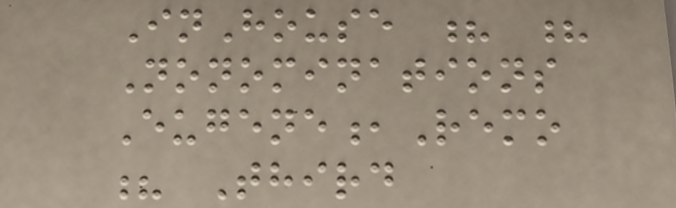InHouse ? ?
Nonominations
Eugene,Remo
? Third
